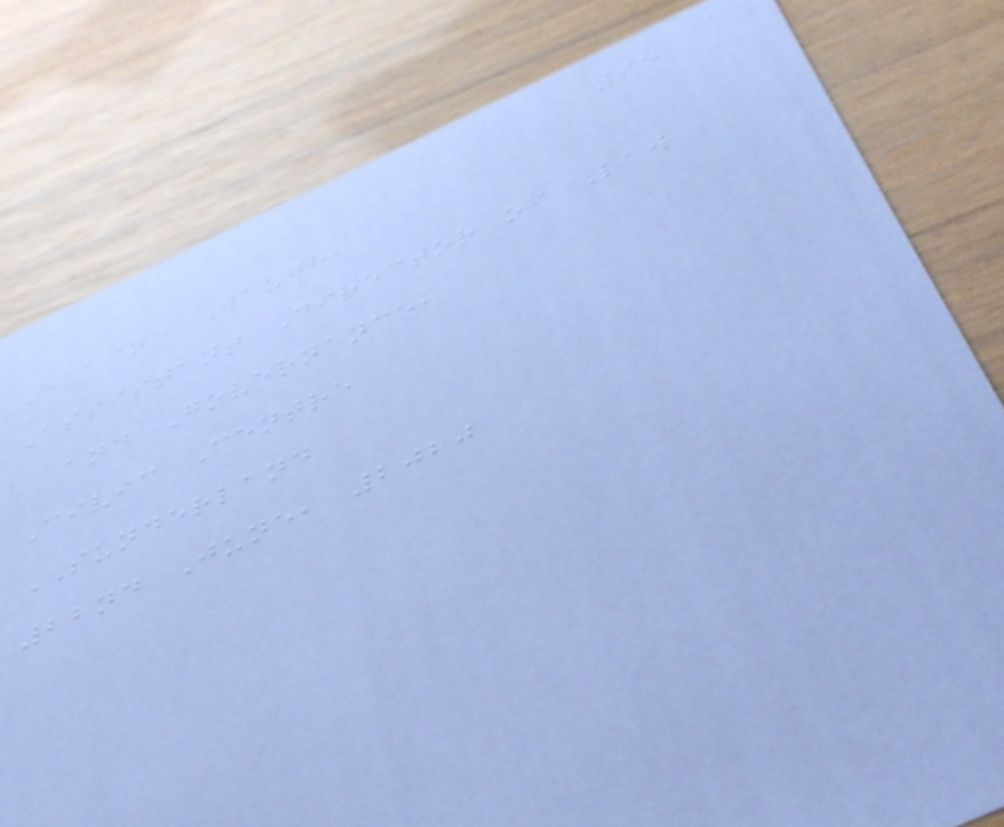95
Elaine Waugh,
Assistant Director of Law
and Governance,
Civic Centre
SUNDERLAND
22nd June, 2020
